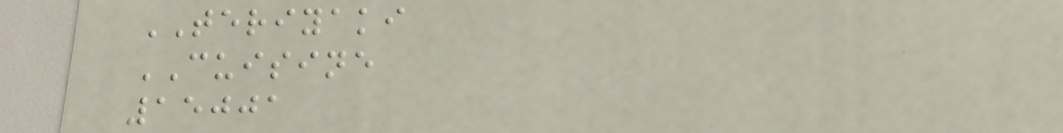TERIYAKI
CUISINE
15001
